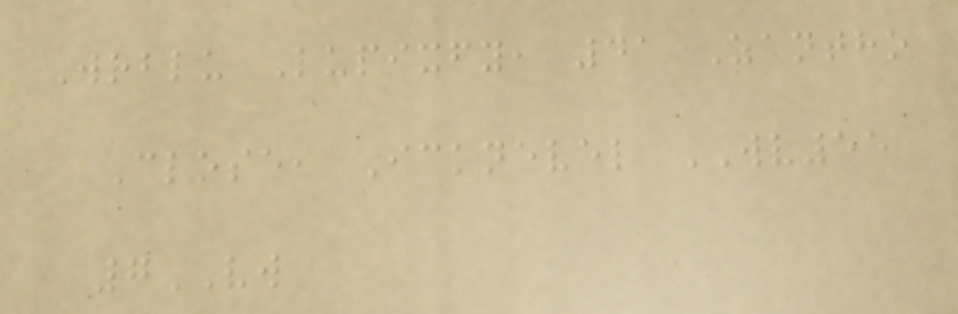Woblu Lupixfy, 41 Zantho
Close, Icknevel WV55
7VW
